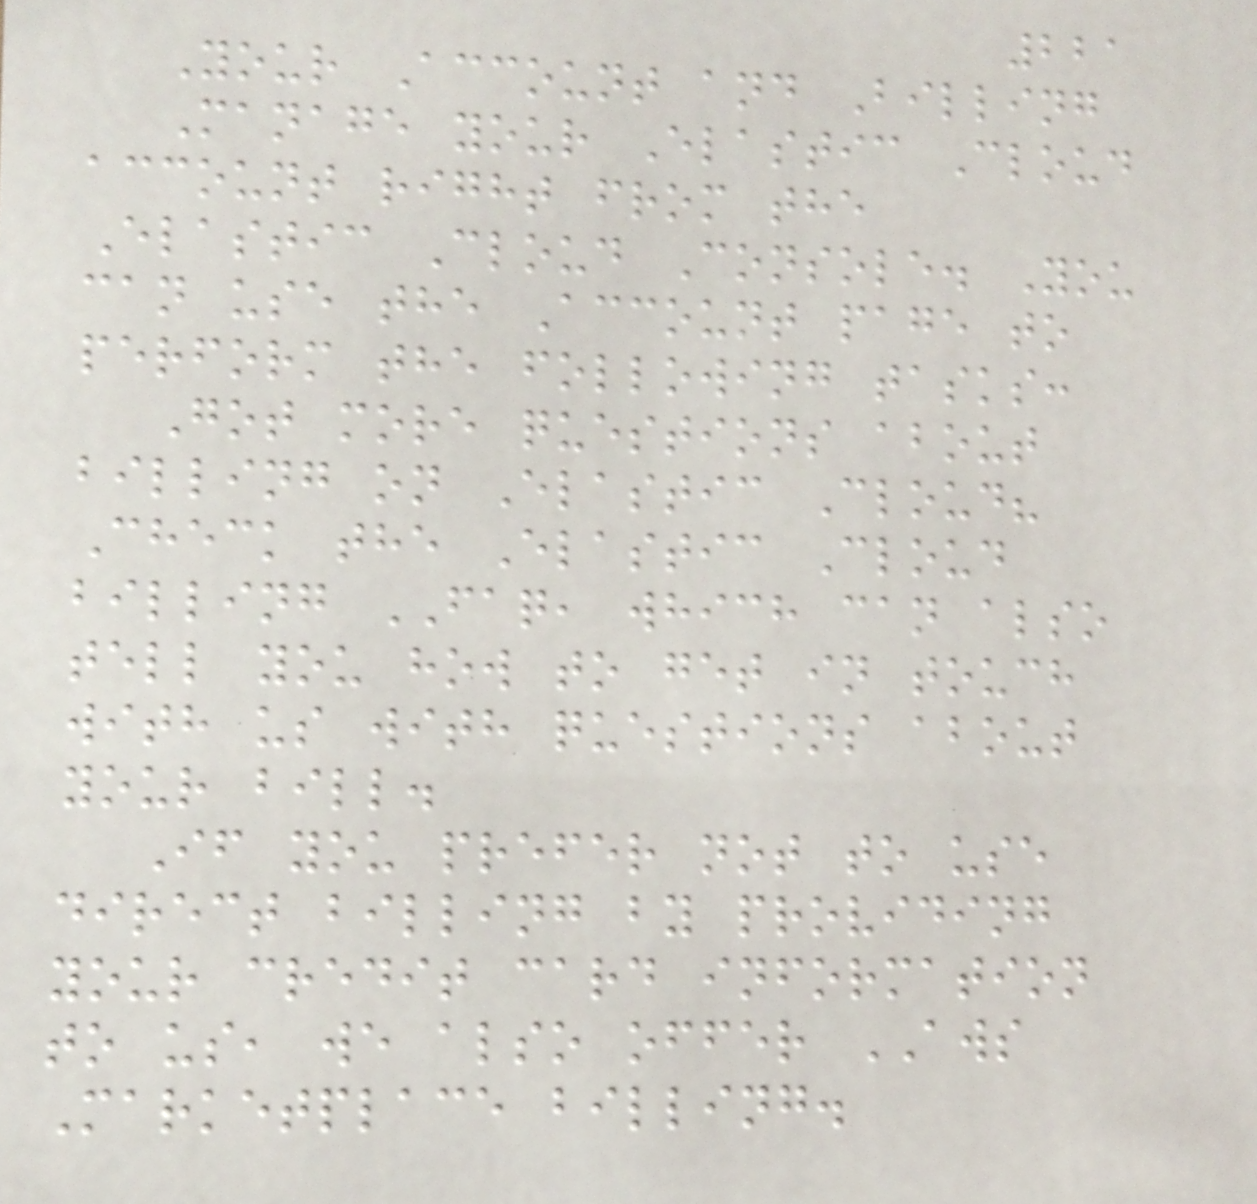221
Your Account and Billing
Manage your Elastic Cloud
account right from the
Elastic Cloud Console. You
can use the Account page to
perform the following tasks:
Got more questions about
billing on Elastic Cloud?
Check the Elastic Cloud
billing FAQ, which can also
tell you how to get in touch
with us with questions about
your bill.
If you prefer not to use
direct billing by providing
your credit card information
to us, we also offer AWS
Marketplace billing.
